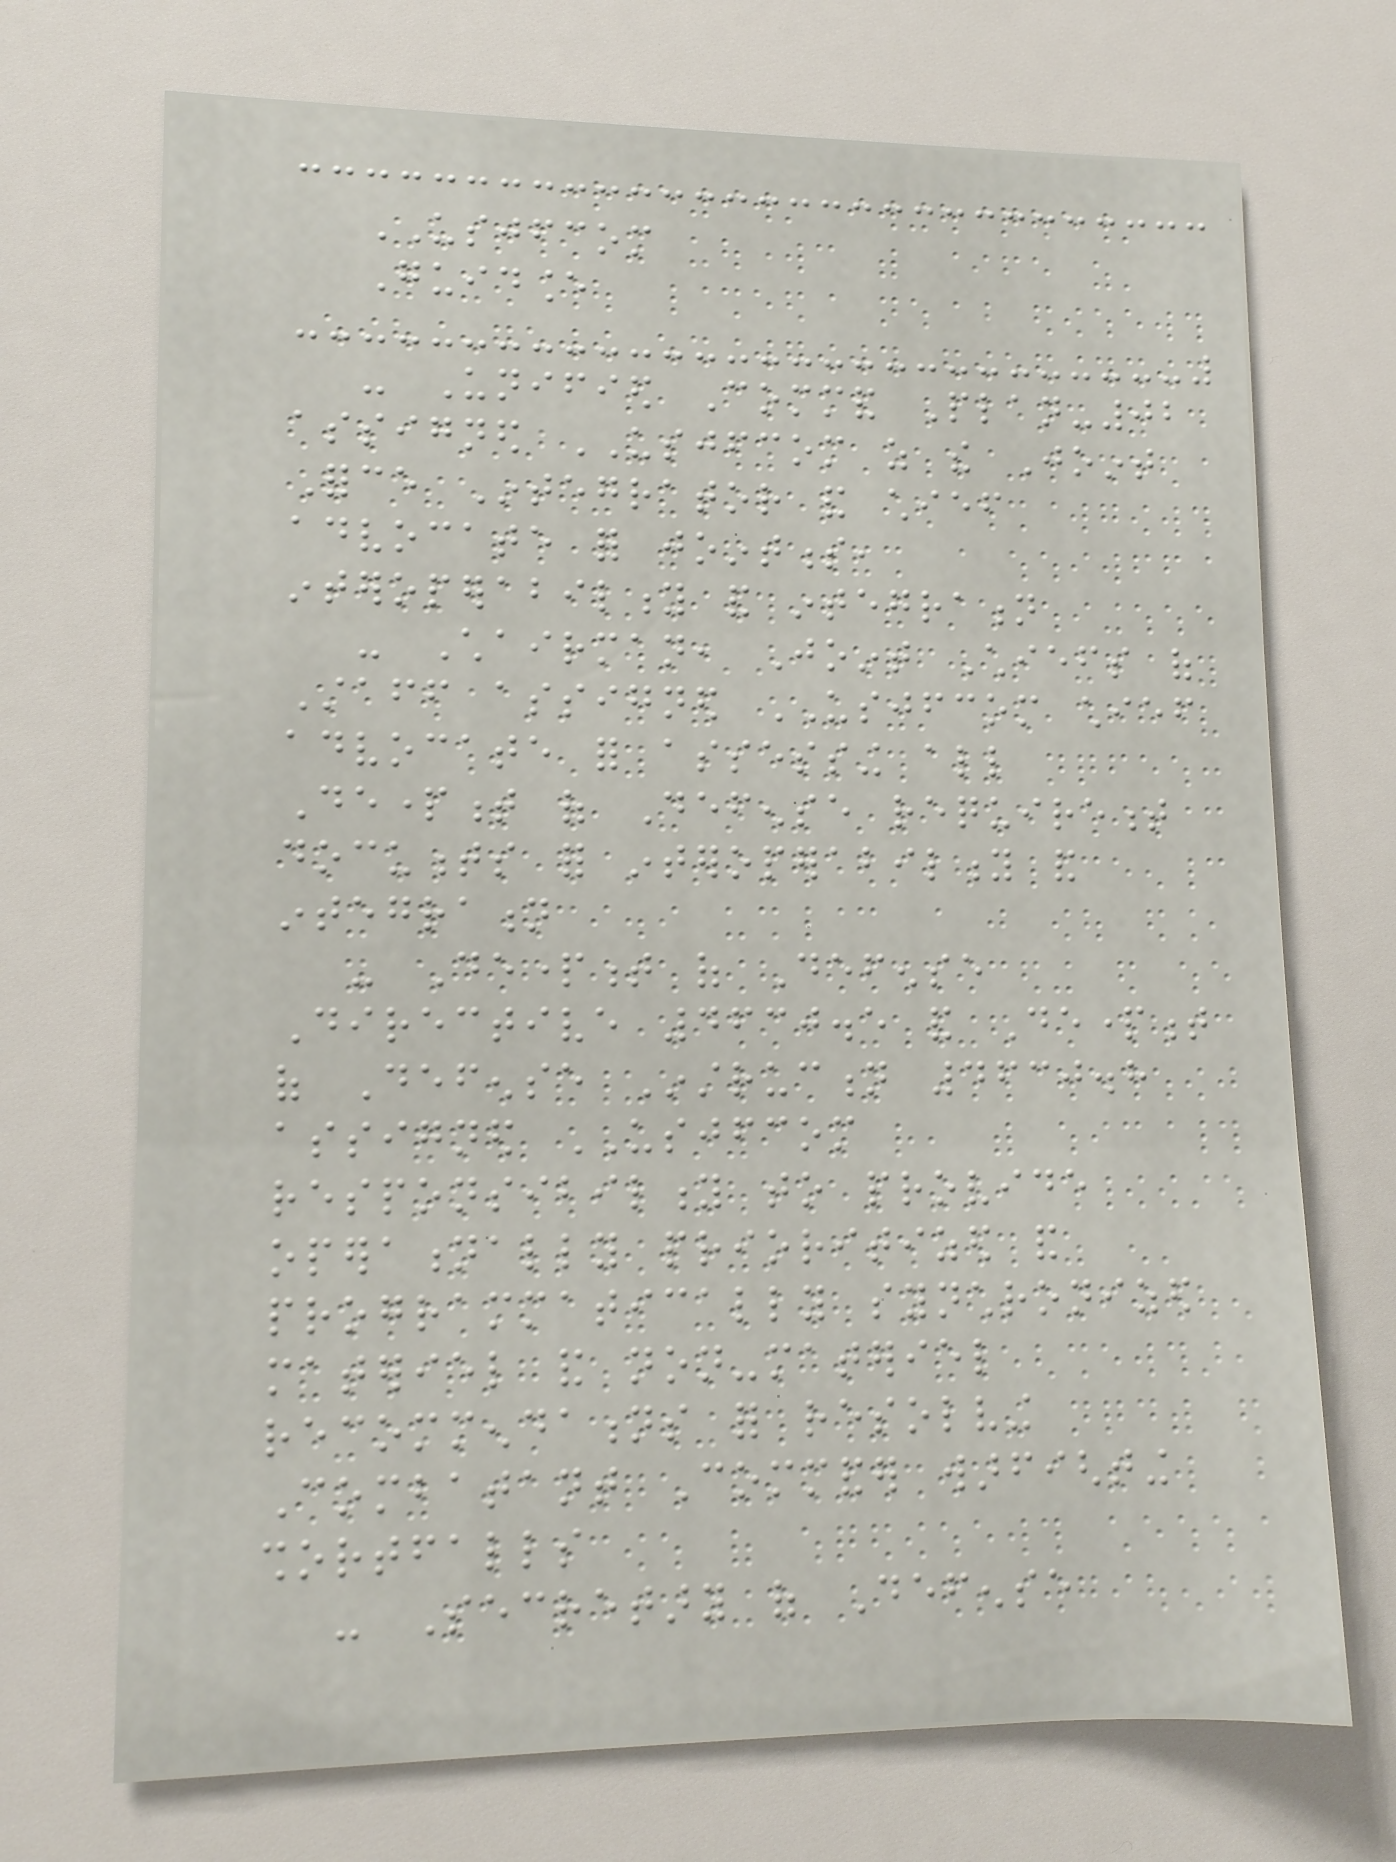USJFCOM
Guidance
- Unified Command Plan-02
assigned USJFCOM as the Joint
Force Integrator and chief
advocate for jointness,
interoperability and integration
- Chairman, Joint Chiefs of
Staff assigned USJFCOM chief
advocate for assessing all
Department of Defense requirement
documents for interoperability and
integration
- Department of Defense
Directive 4630.5 and Department
of Defense Instruction 4630.8
assigned USJFCOM
responsibility to provide
operationally prioritized and
programmatically synchronized
materiel and non-materiel
recommendations for resolving
Combatant Commander warfighting
shortfalls
- Secretary of Defense
